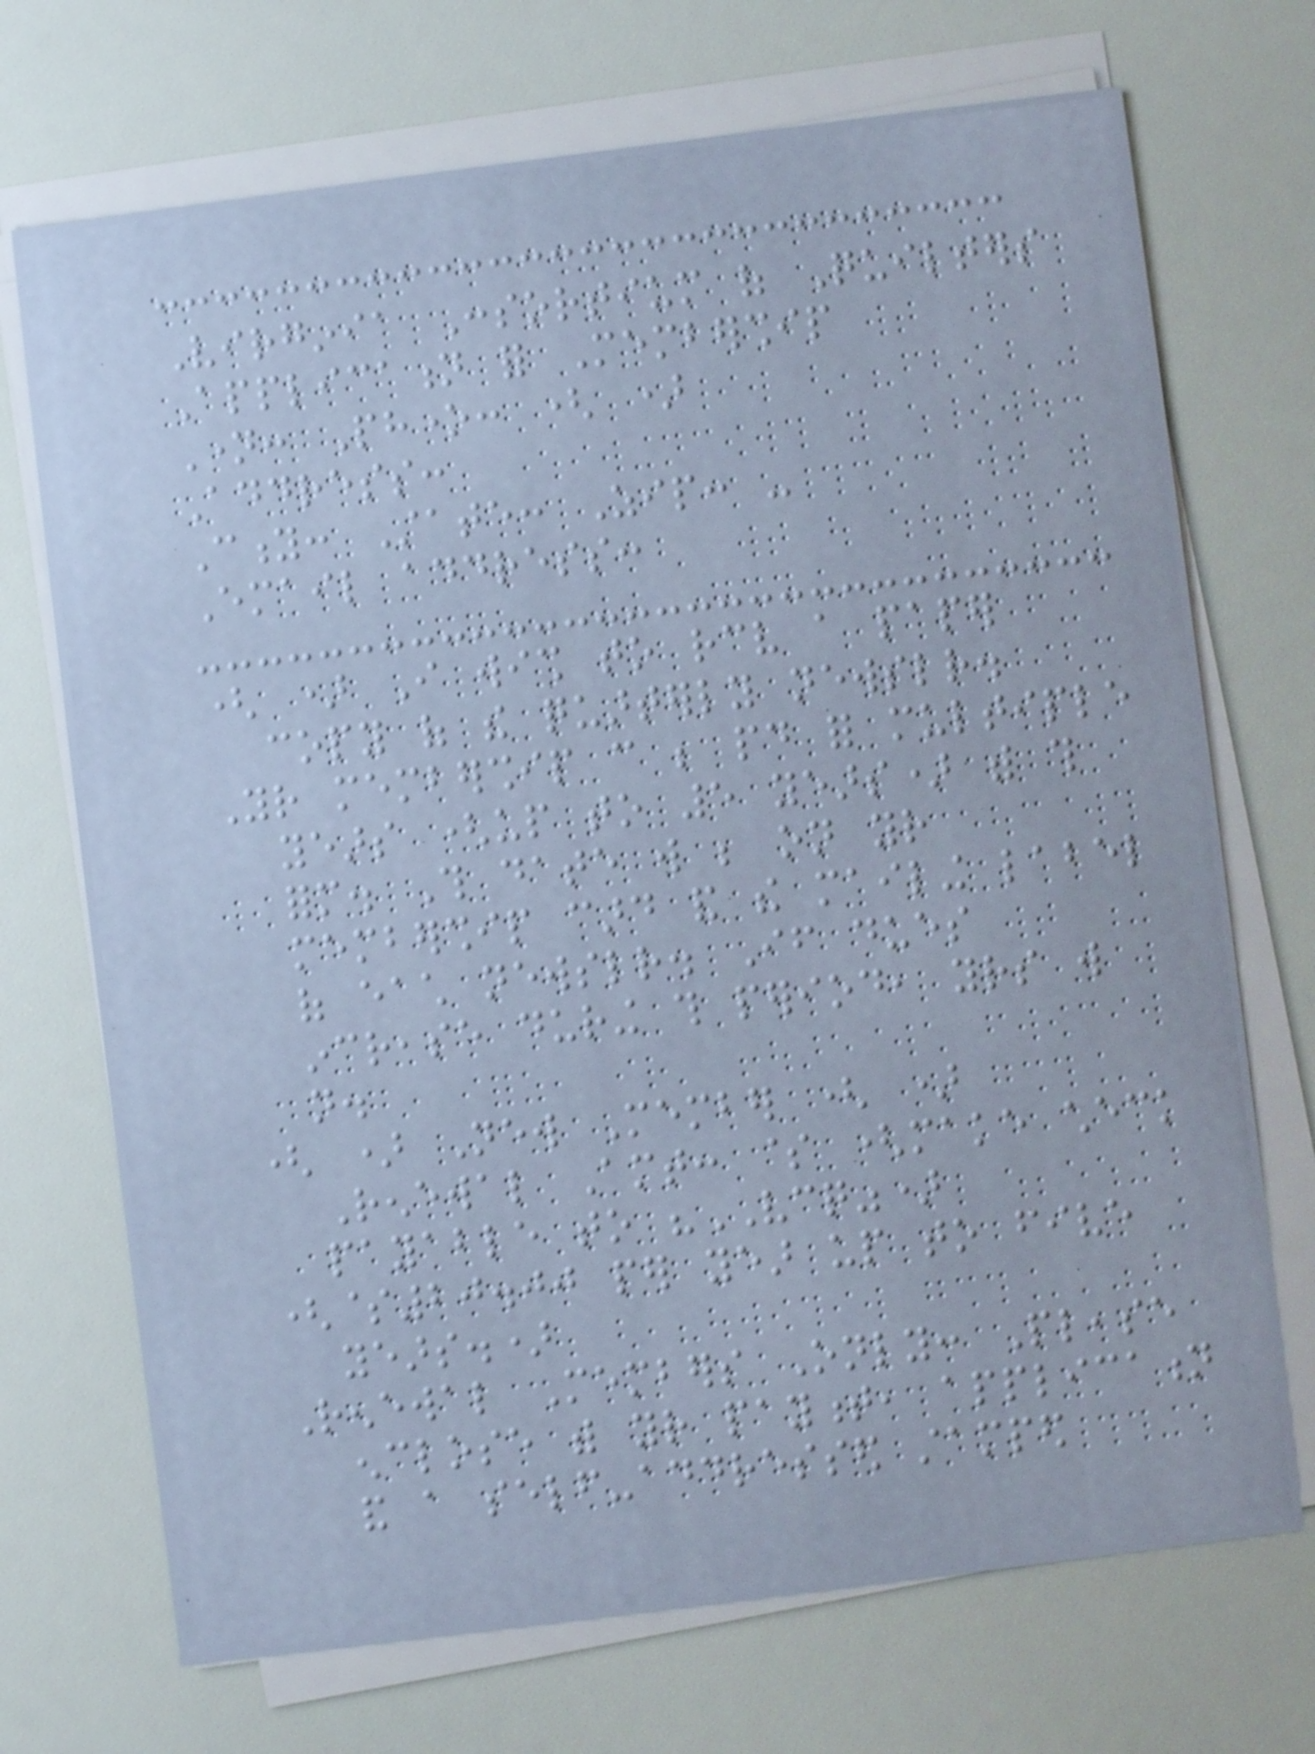Virginia Consortium of Quilters
Application for Membership
Name: Phone: ( )
Address:
City: State: Zip: -
Email address:
( ) I wish to receive a paper
copy of the quarterly newsletter.
Your membership can be paid for multiple
years (up to 5 years) with this
form. This date will be on your
membership card and the mailing label
of each newsletter. If dues
increase during this period, yours will
not.
( ) New Member ( )
Renewal Amt: $ (make check
payable to "VCQ")
($20.00 per year up to five
years.)
Renewal Members Only: Please
enclose with your payment, application
and a self-addressed stamped
